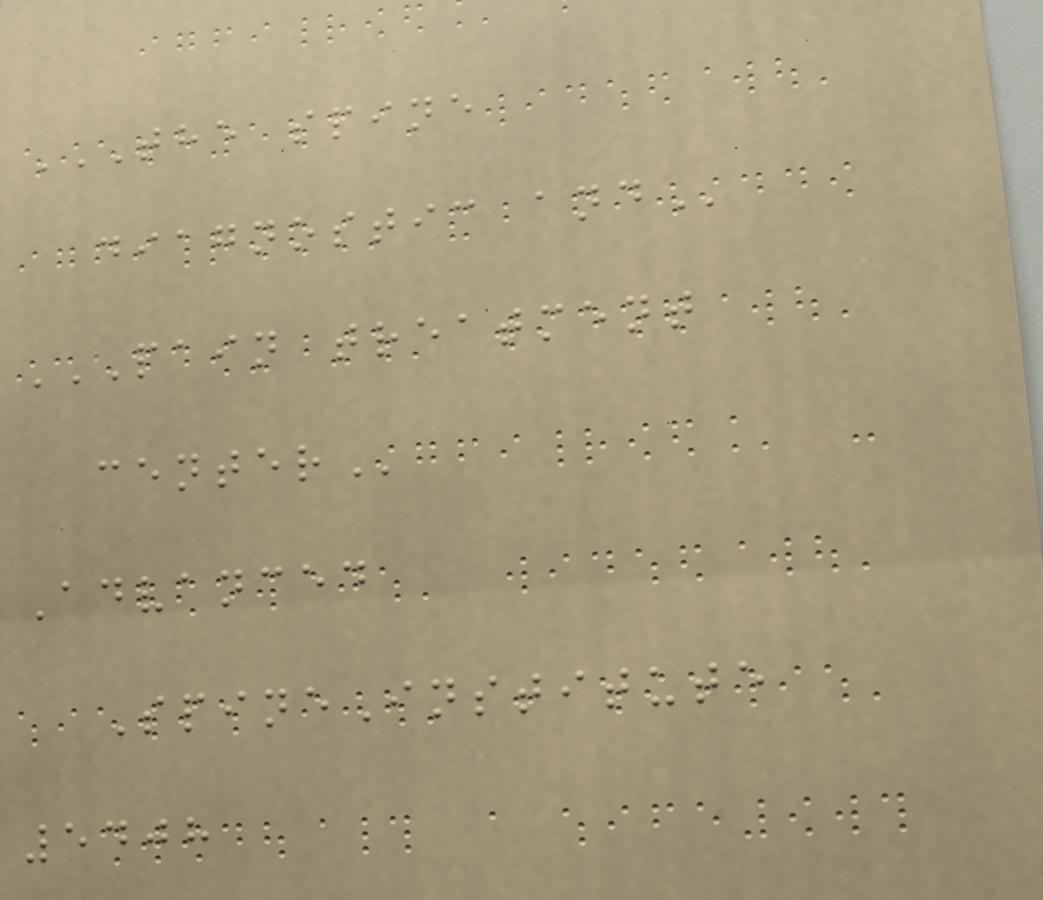THE SPINE
DIAGNOSTIC AND
PAIN TREATMENT
CENTER
Advanced
SpineInstitute
5408
